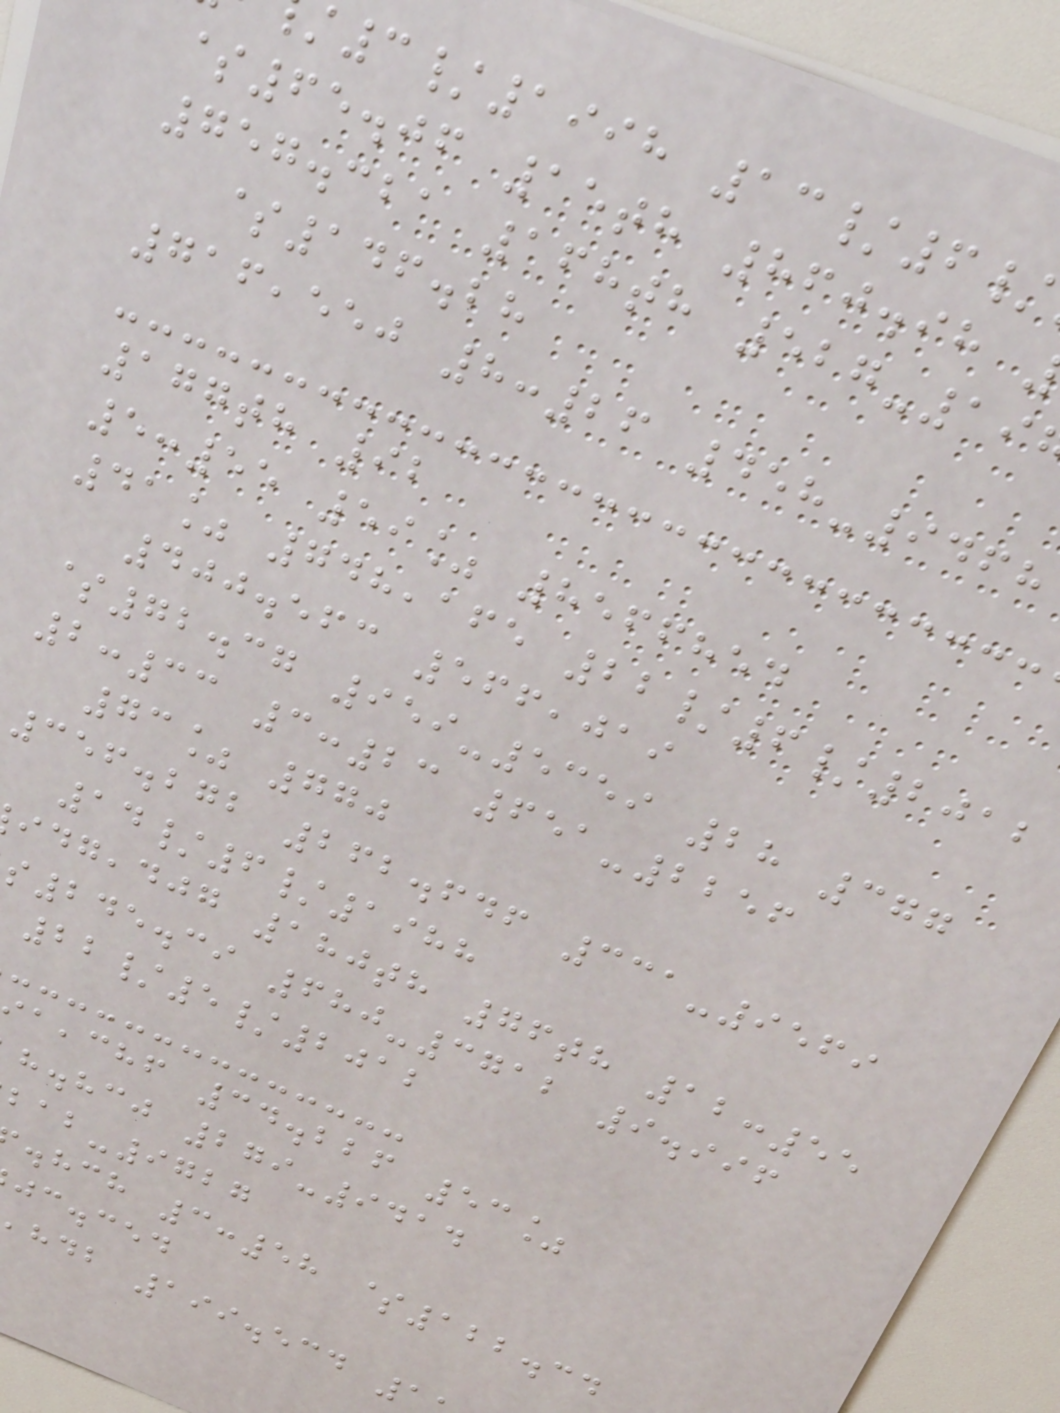3/1998 13/6/
$65.06 15th 860.98
757.321 168th 527-19
$146.28
716,550 8:26 458-9468
177th 92
5:55 59% 8566854
41% 748,165 22/6/2012
400.563 566,019
$72.37 959-5359 28 377
2:33 3:23 651-2256
73% 770
356.272 262.646 331-9569
14/6/1988
,djg 180th 76th 12:55
245.39 680-3712 9.996
22/5/2012
,chf 34.226 53%
h.hcj 279-9414
-9727
.hch 3:58 $122.34
jc.ced
,hdb 199.534
